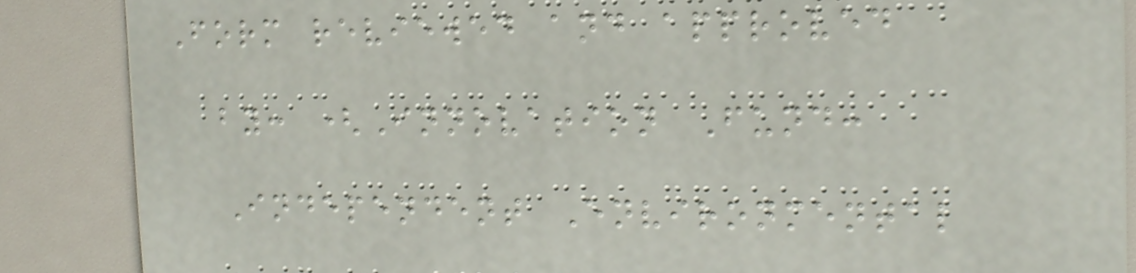Form reviewed and approved
by: (Innovation Fund:
Independent Environmental
